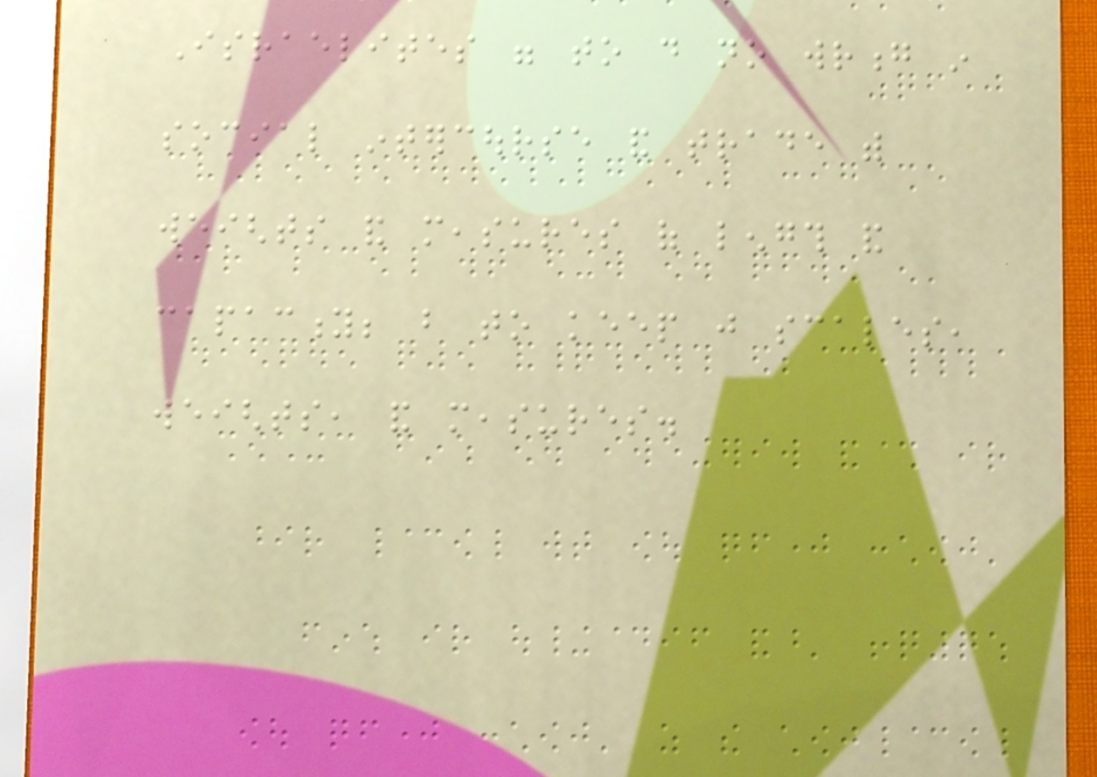Israelites were to do no wrong in
social intercourse and trade with
weights and measures of length and
capacity; but to keep just scales,
weights, and measures.
